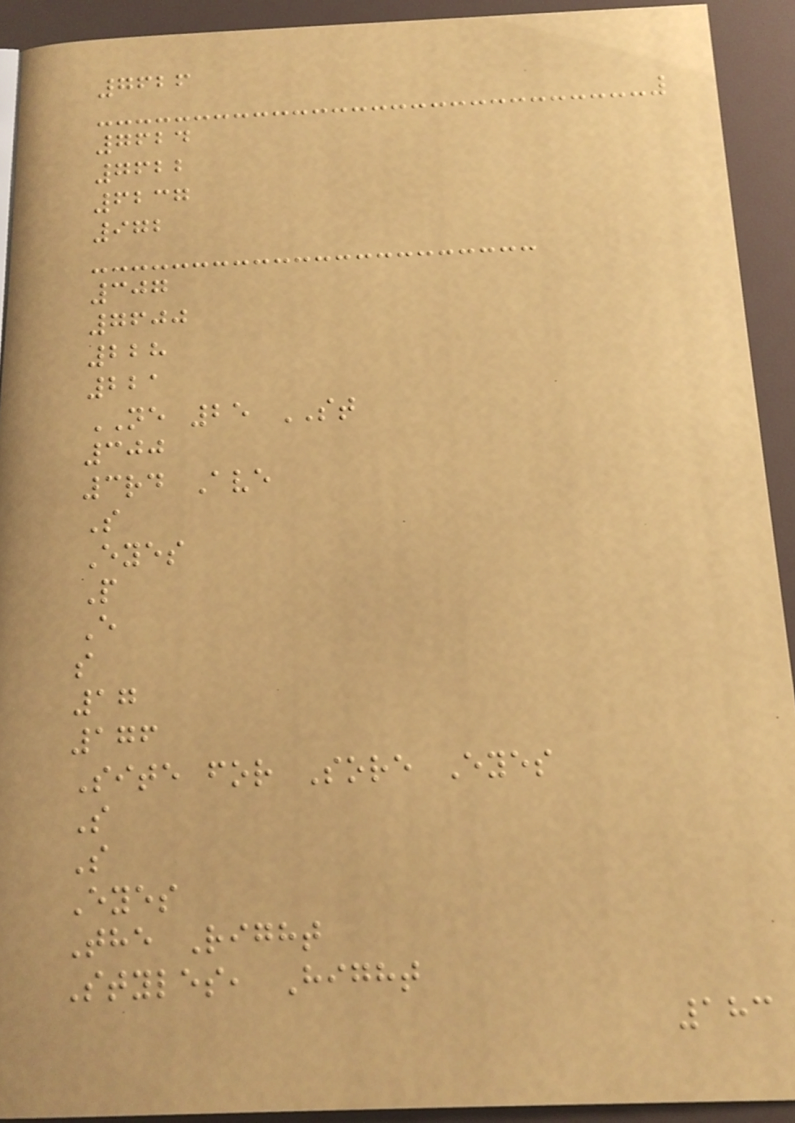7626
7624
7622
6237
972
307
7600
228
221
NE 25 ST
300
3rd Ave
S
Eyes
P
E
s
17
176
Site for Sore Eyes
S
S
Eyes
The Right
Styles, Hight
183
